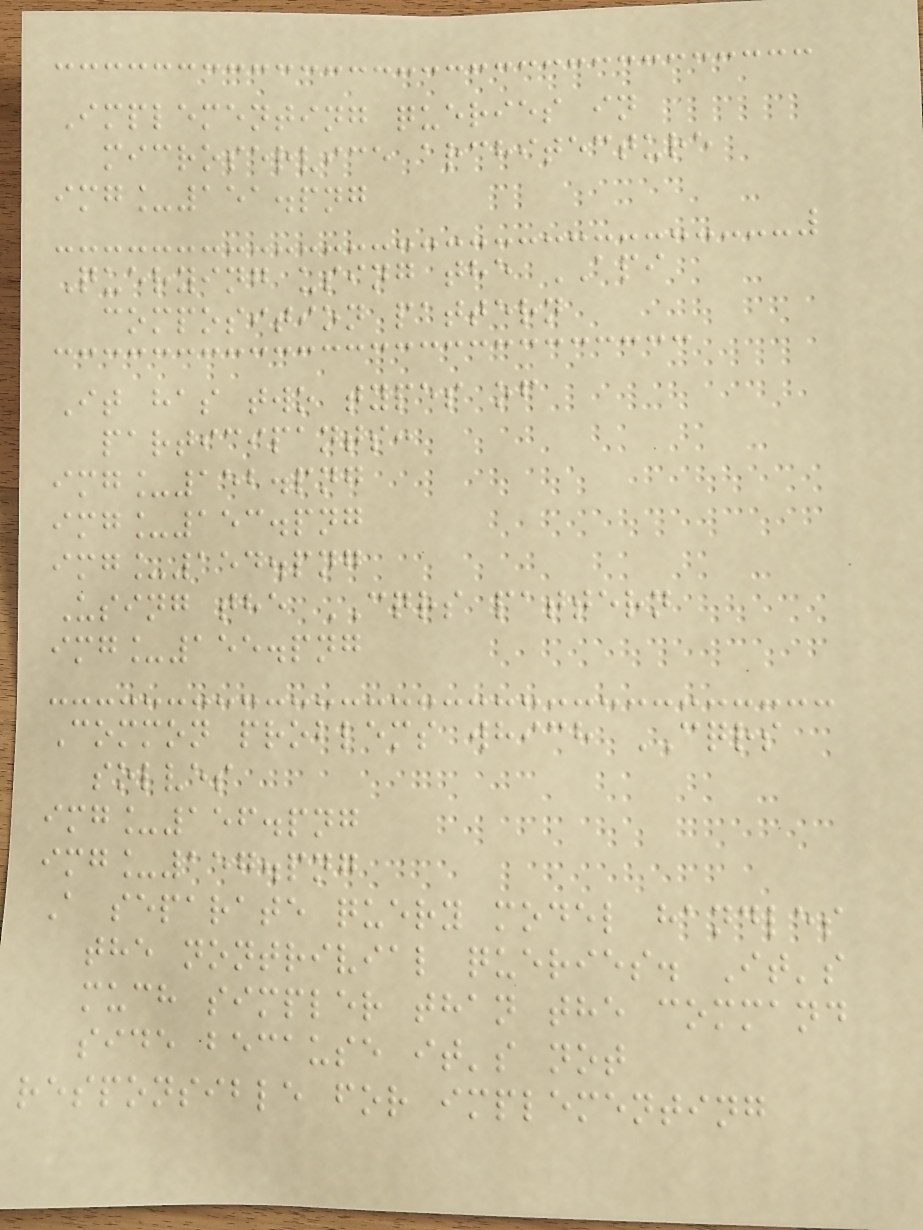Implementing queries in
microservice architecture
img_151.png
Querying using the API
composition pattern
It has two types of
participants:
img_152.png
img_153.png
img_154.png
Using the CQRS pattern
img_155.png
Common problems which CQRS
solves
img_156.png
img_157.png
A separate query model handles
the nontrivial queries. It's
much simpler than the command
side because it's not
responsible for implementing
